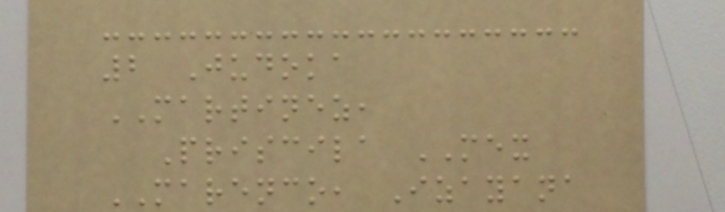2 Judoka
MARTINEZ,
Priscila MEX
MARENCO, Izayana
